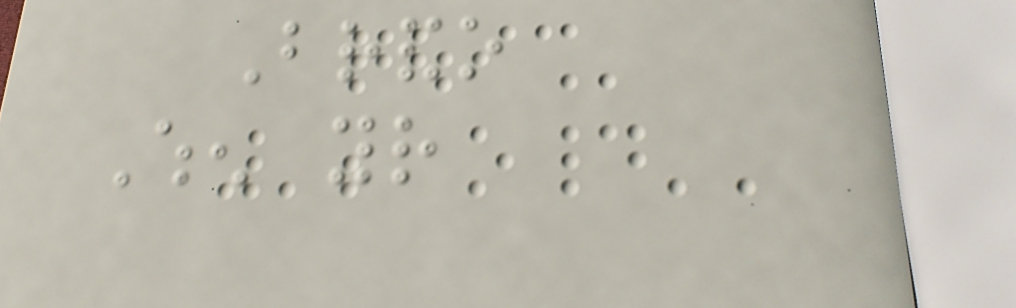Brando
When your
